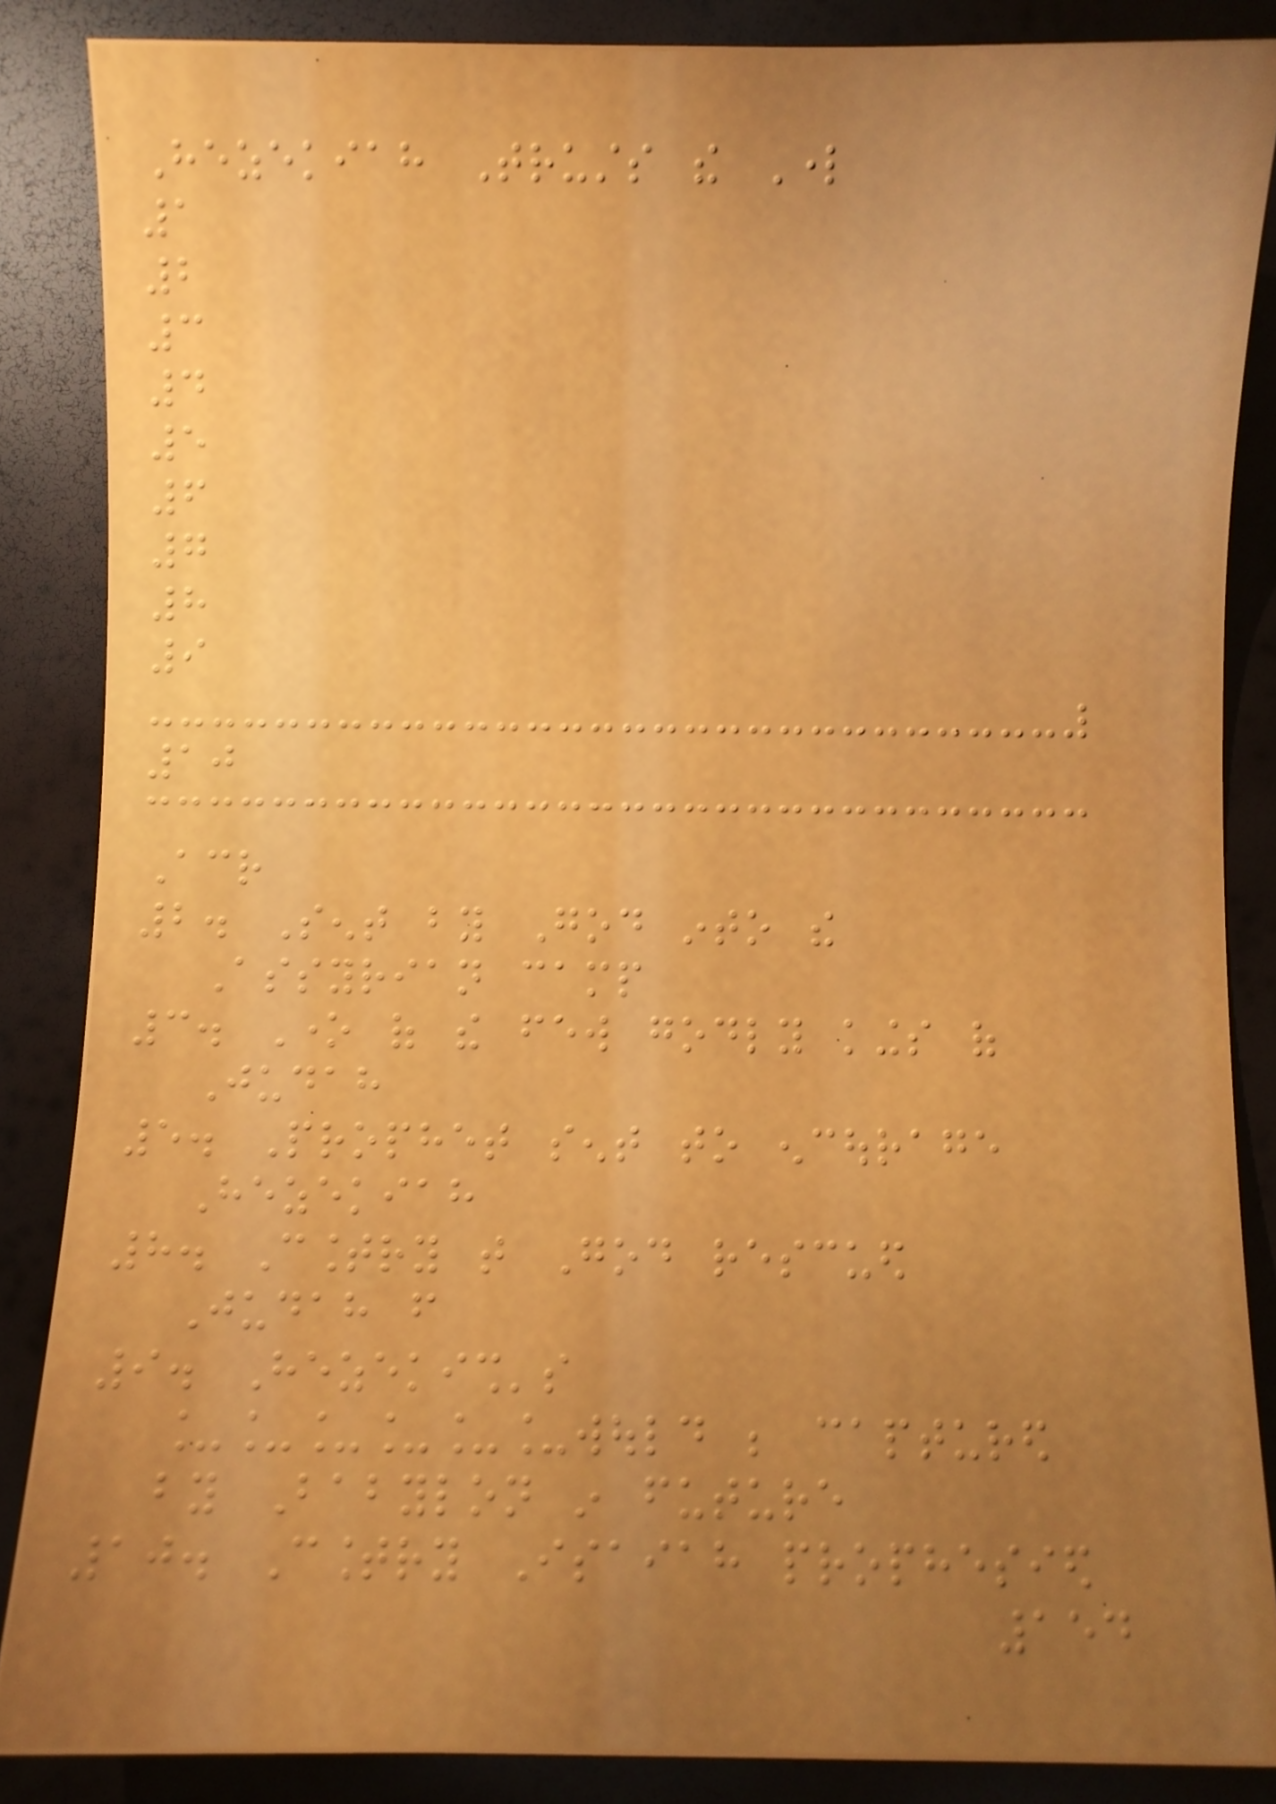Hezekiah Trusts the Lord
1
2
3
4
5
6
7
8
9
10
Across
2. Sent by God into the
Assyrian camp
3. One of the few godly kings of
Judah
5. Prophet sent to encourage
Hezekiah
8. Country that God rescued
Judah from
9. Hezekish's
______would be captured
by Babylon in future
10. Country Isaiah prophesied
154
